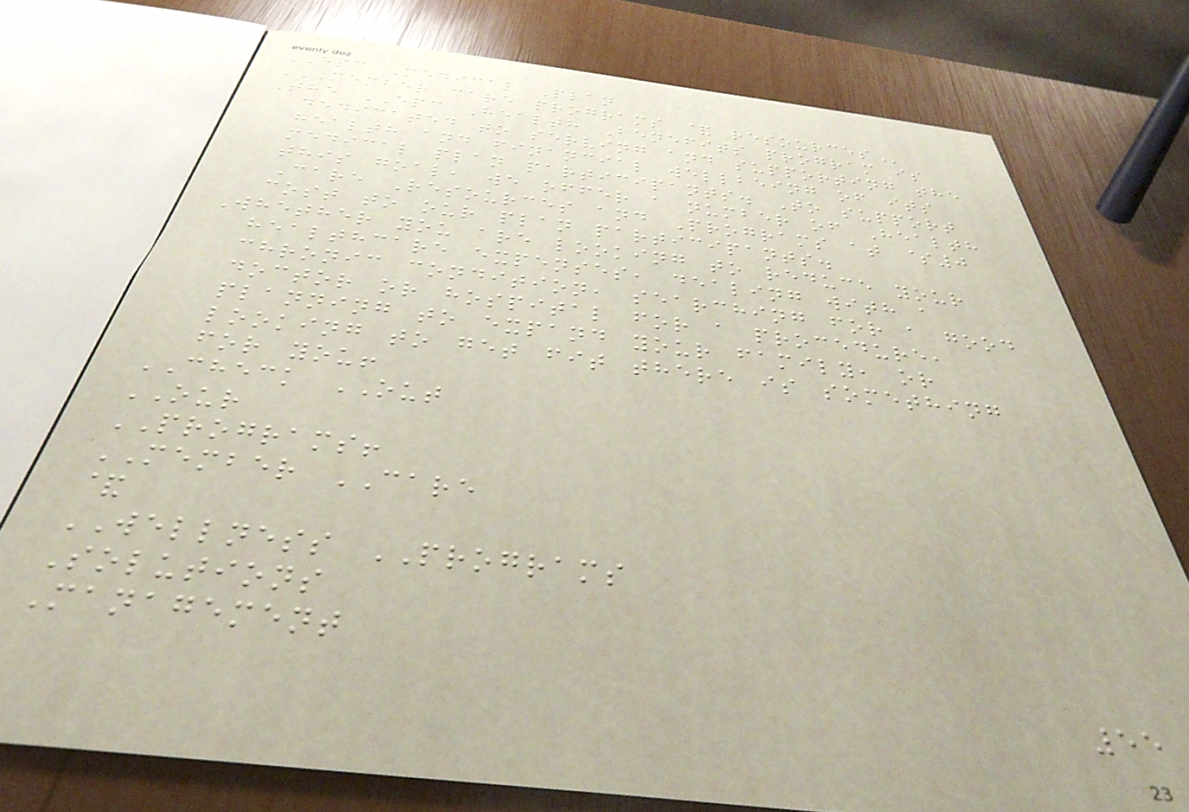EPC Medical Plan
MEMBER CARE PROGRAMS & RESOURCES
The EPC Health Benefits program is
dedicated to serving and supporting the
health and financial wellbeing of its
medical plan participants. To support
this goal, we offer a number of Health
Care Resources and Programs at $0
cost to our plan participants.
Whether you are looking to reduce your
healthcare expenses, dealing with a
chronic condition, searching for a good
doctor or hospital for a procedure,
planning to expand your family, or
looking to get fit there is something
for you!
CHECK OUT
OUR
PROGRAMS!
MEMBER CARE
&
WELLNESS PROGRAMS
Solutions
Management
55
